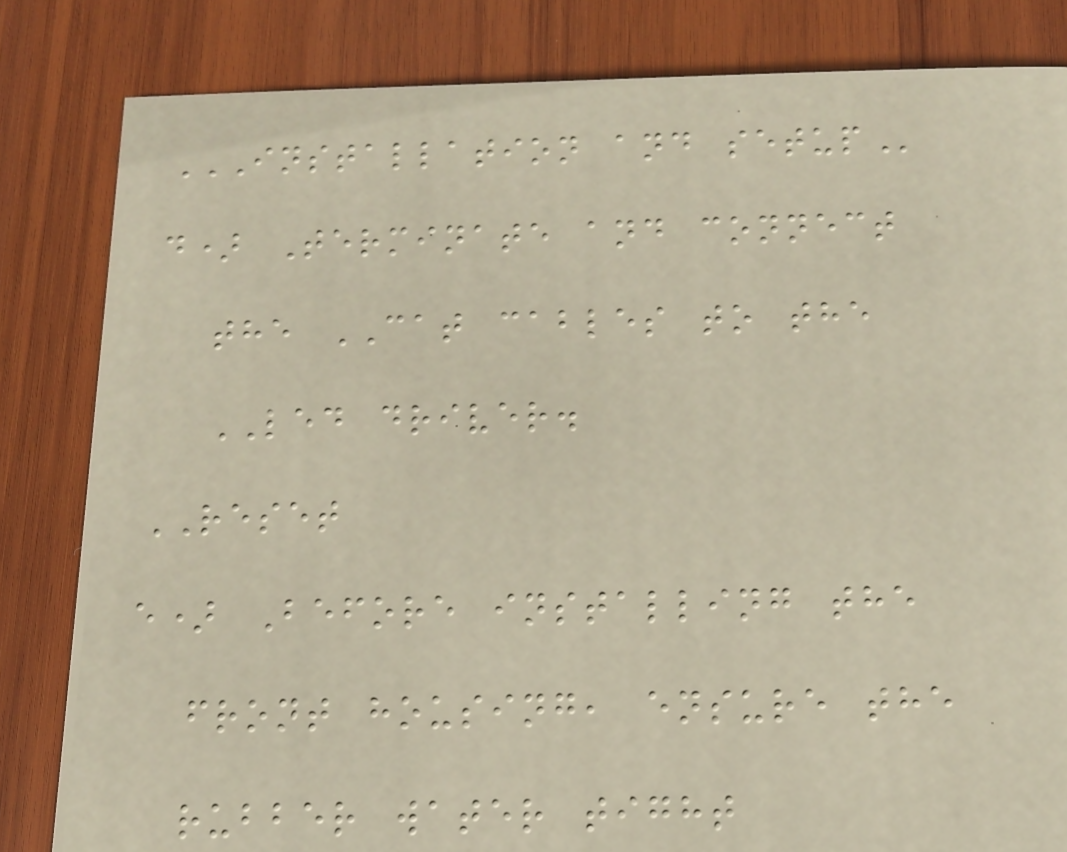INSTALLATION AND SETUP
d) Terminate and connect
the CAT cables to the
LED driver.
RESET
e) Before installing the
front housing, ensure the
rubber water tight
